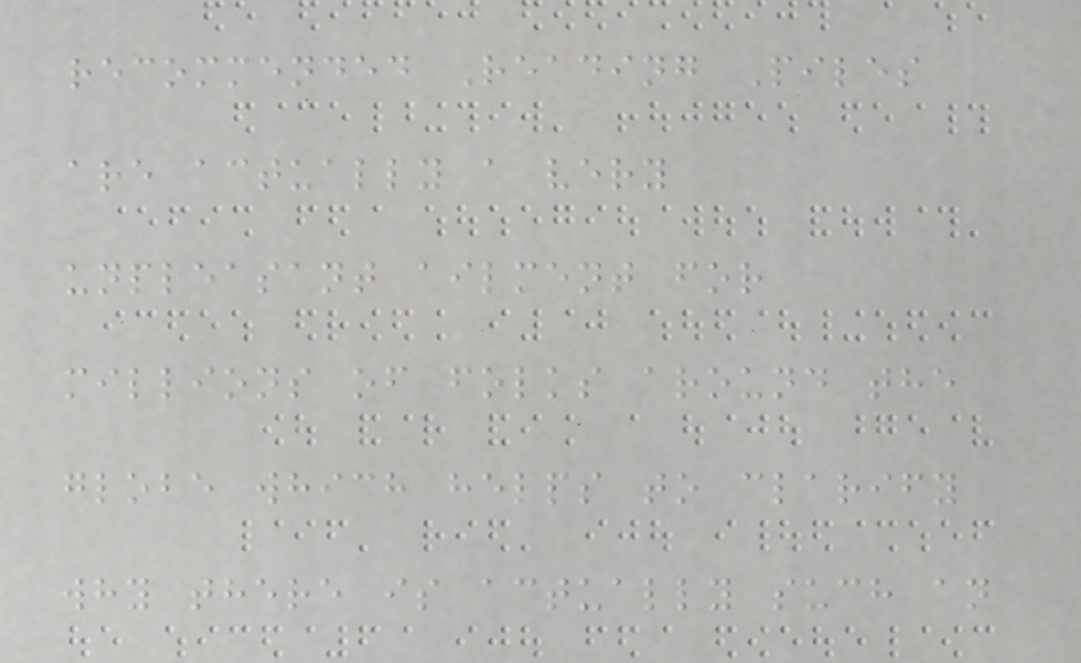recommended Reading Piles
are actually a very
unpleasant ailment for
millions of folks around the
globe which helps to clarify
why there is actually such an
